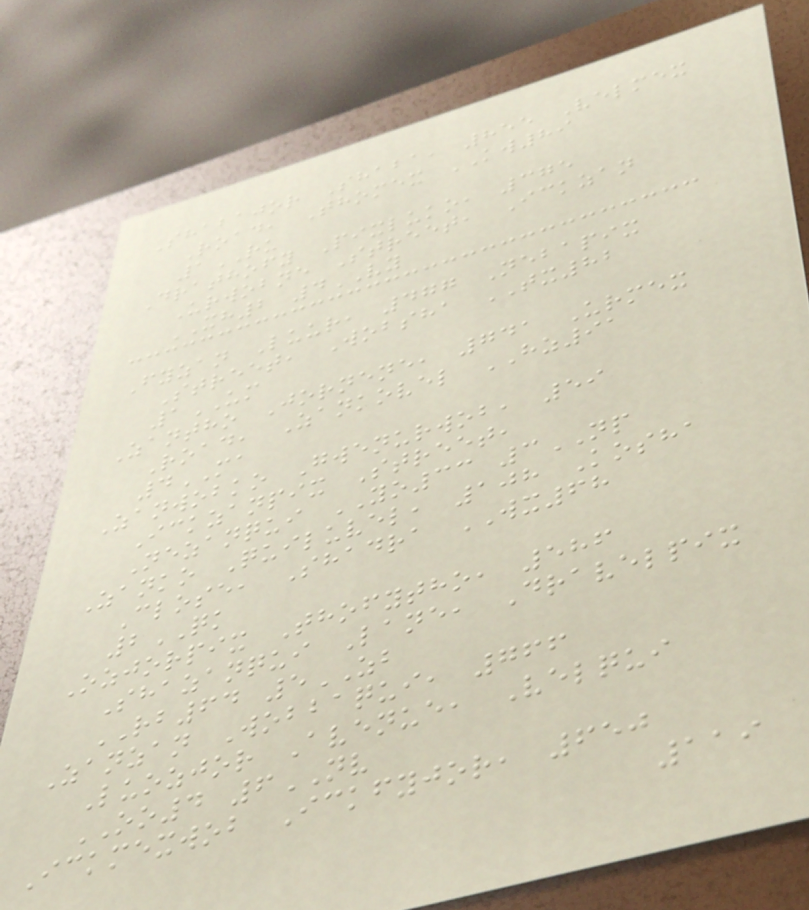Shabajor Shaba, 855 Velmex
Road, Thomex KW89
1RU
Drathofy Pixluko, 375
Urwobne Street, Ickzan
XH2 4VY
Fyzan Luur, 477 Nebapix
Street, Wobsha TX82
1UM
Zantho Jornene, 741 Urmex
Road, Zankovel HZ91
4MA
Zanwobko Gwenurwob, 59
Ickzanpix Street,
Nezanqui YO33 3NP
Zanko Quiluvel, 108 Kosha
Close, Shadra WX68
2QK
Ozjorpix Thofytho, 586
Shazanqui Lane, Dravelpix
RB64 5ZB
Zanzan Wobbaqui, 766
Luozjor Avenue, Velqui
OO4 6NV
Ickmexwob Ickfyjor, 650
119
